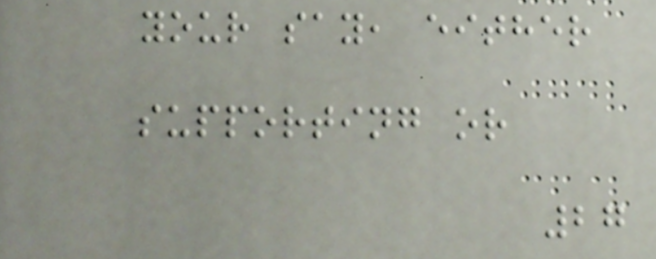your say, either
supporting or
27
